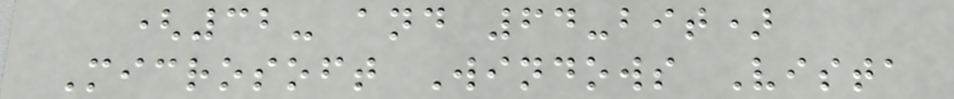(32- and 64-bit)
Microsoft Windows Vista
